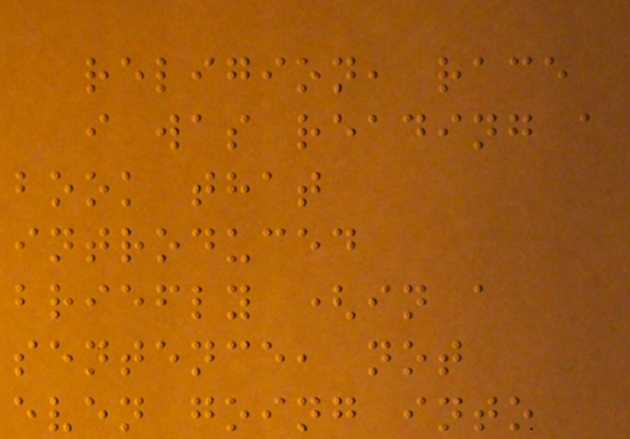religion, race
i was reading a
book that
introduced
briefly (in a
sentence, not
even going into
